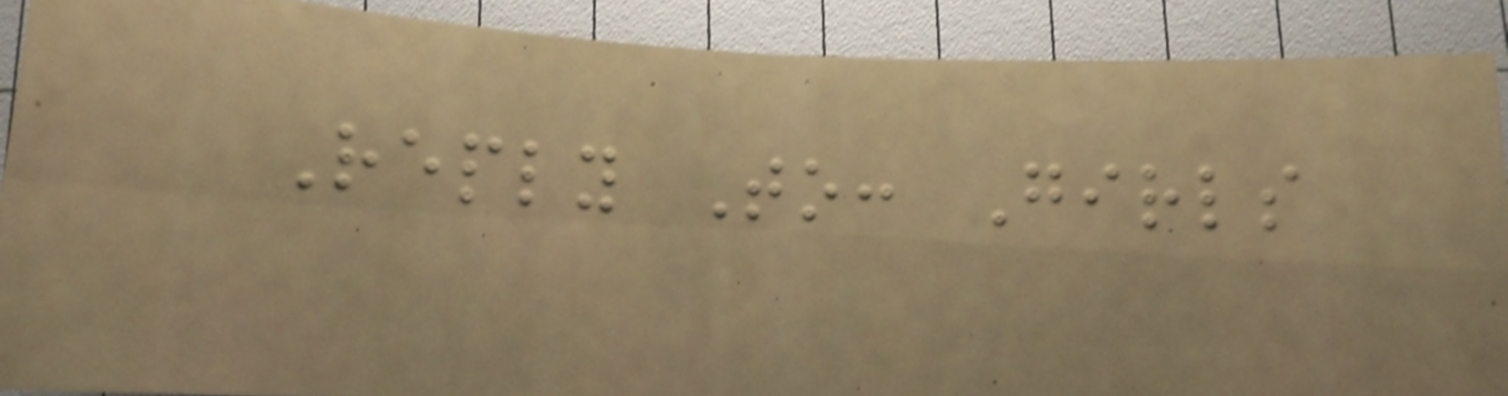Reply To: Girls
